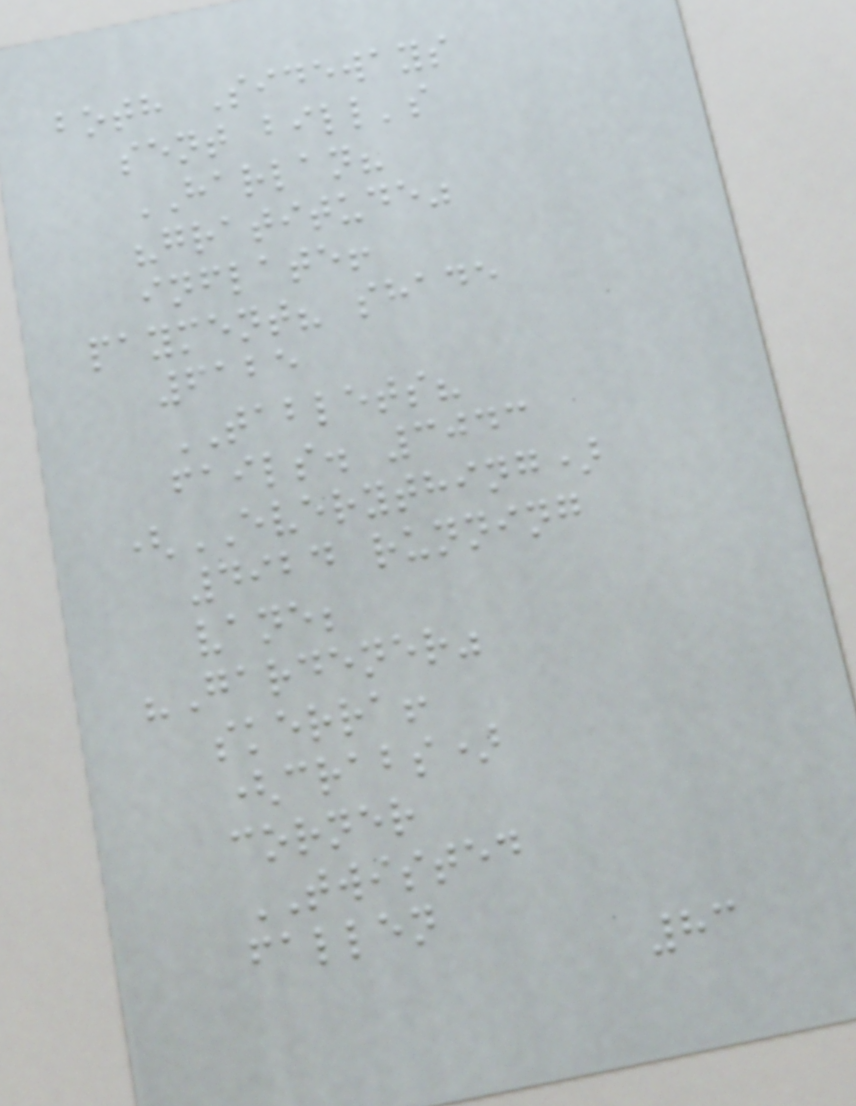both Sideways
sent bill's
HARLAN?
"gratitude"
inflate!
payment? shade
6125
TABLETS?
fails. 3043
(EVERYTHING)
4924 running
vane;
"Gardener"
skerra!
(crabs)
corner
TWISTED
fallen
83
